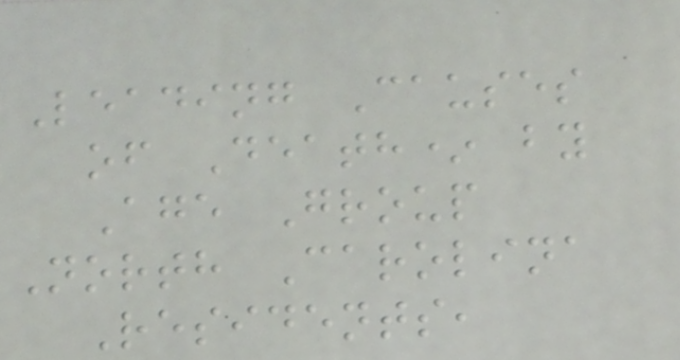Leading Causes
of Death* by
Age Group
North Carolina
Residents,
